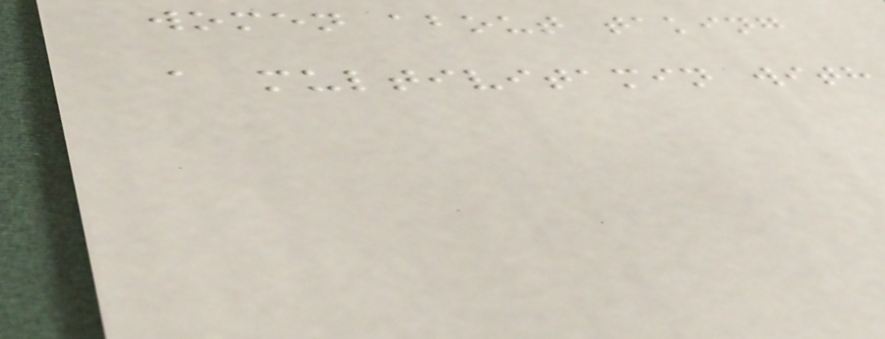women about taking
a multivitamin with
